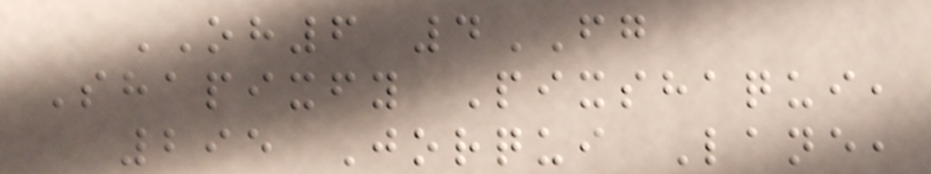OH6 4FG
Shapixfy Pixshaqui,
295 Jorqui Lane,
